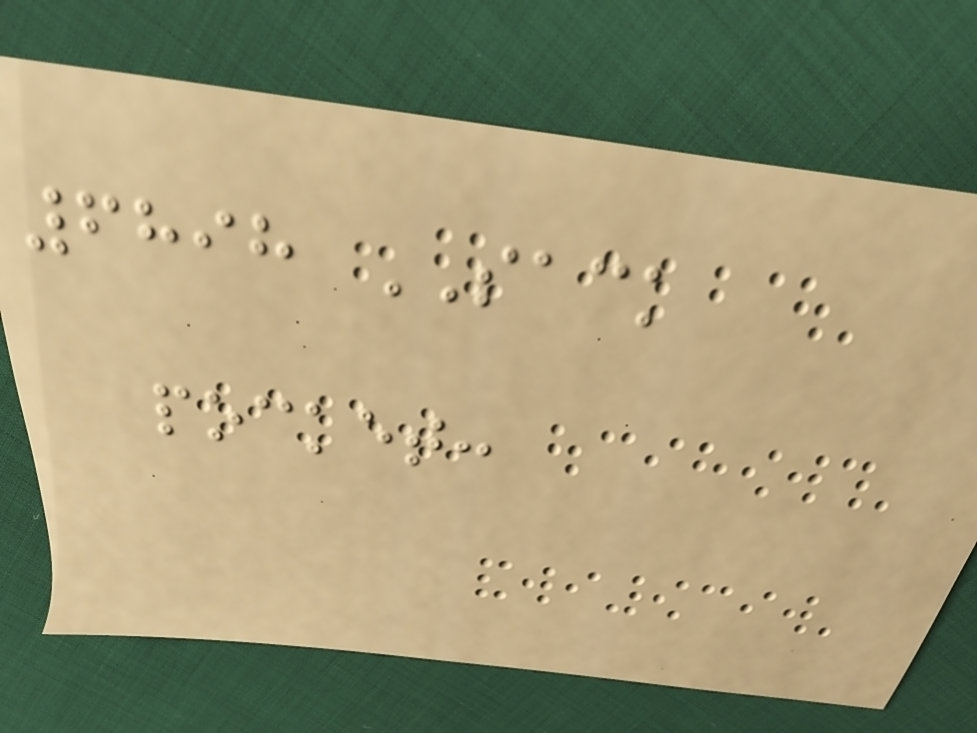6898 SACK
pocket:
